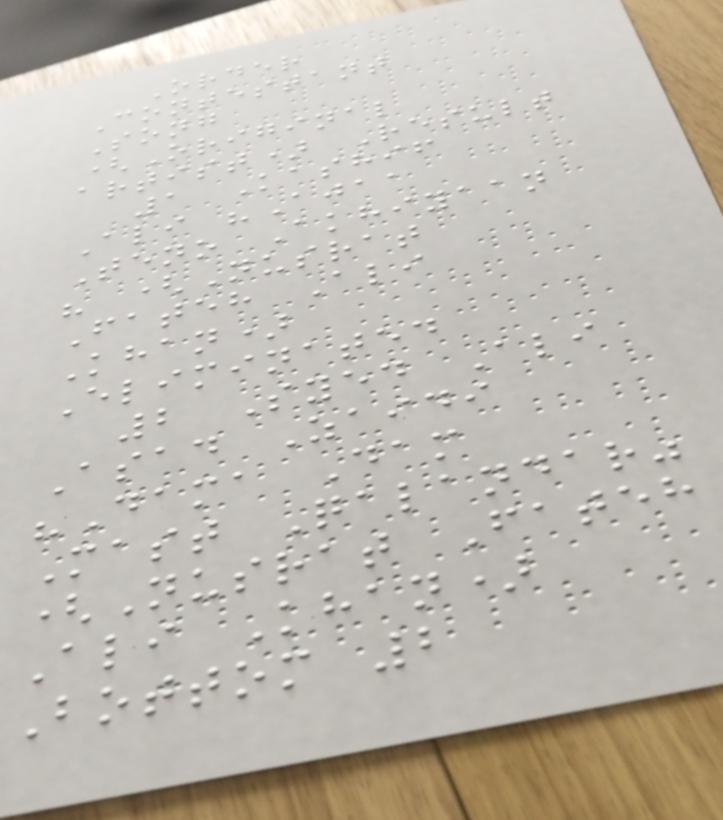Order
Contestant
Song
(Original
artist) Result
1 Kashif
Ali "Ajaa
Teno Akhiyaan
" (Nusrat
Fateh Ali
Khan)
Eliminated
2 Syed Ali
Asad Zaidi
"Dama Dam
Mast Qalandar"
(Nusrat Fateh
Ali Khan)
Bottom 2
